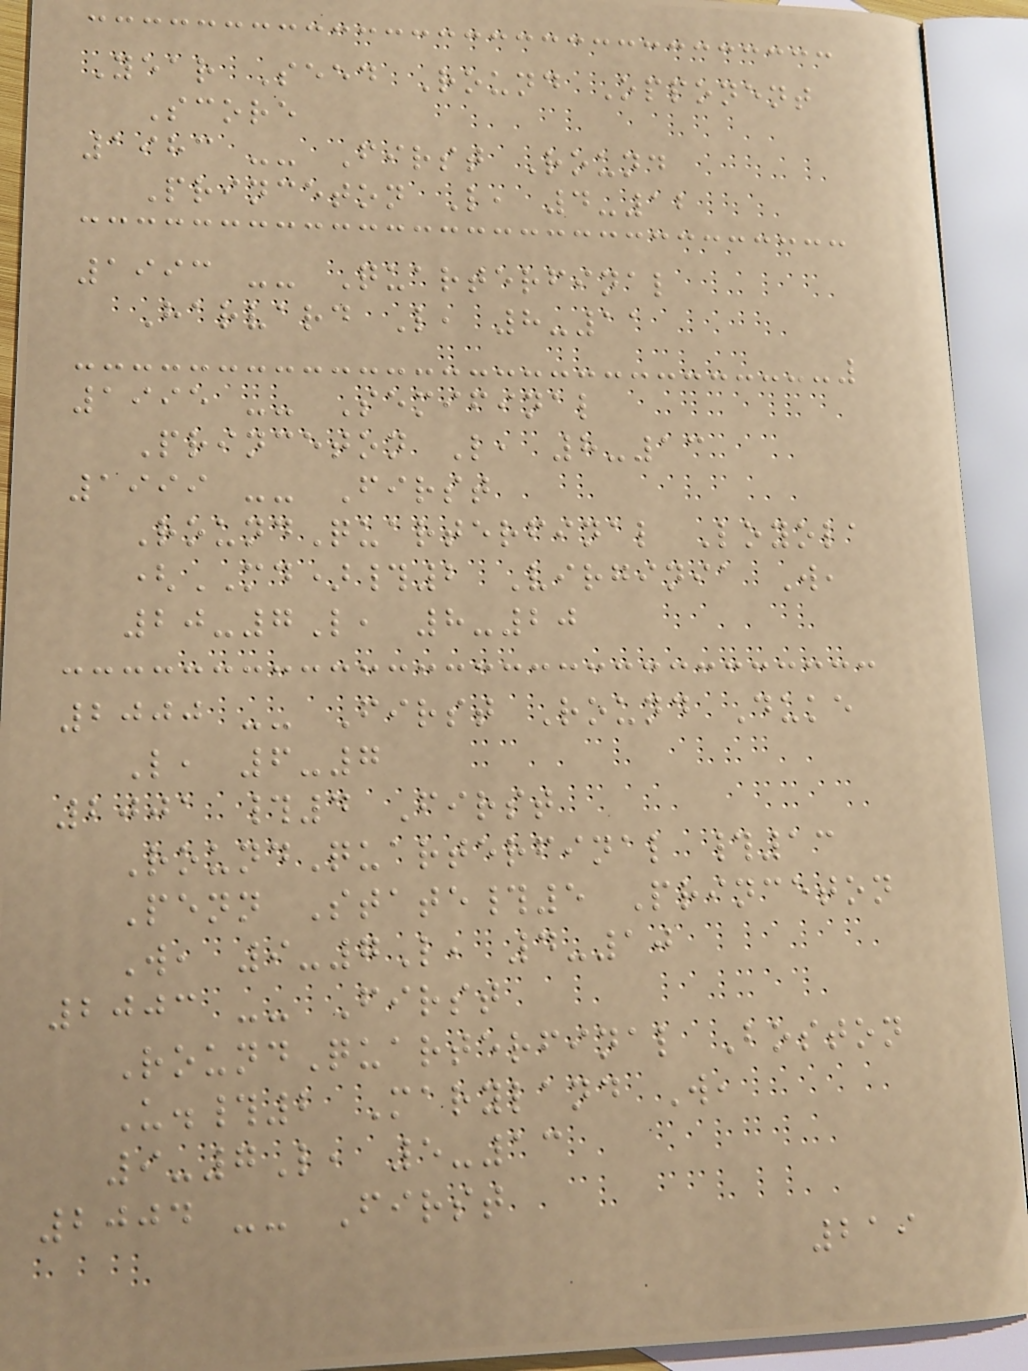Year Seed Round Opponent
Score
1983 -- First Round
Princeton L, 4-12
1993 -- Quarterfinal
Harvard L, 8-11
1995 -- Semifinal
Princeton L, 8-13
1999 -- First
RoundQuarterfinal Loyola
(MD)#2 Virginia W,
20-7L, 8-20
2000 -- First Round Duke
L, 6-7
2001 #4 First
RoundQuarterfinal #13
Penn State#5 Princeton
W, 9-7L, 4-10
2003 -- First
RoundQuarterfinal Boston
U.#2 Maryland W,
9-7L, 5-13
2004 -- First
219
